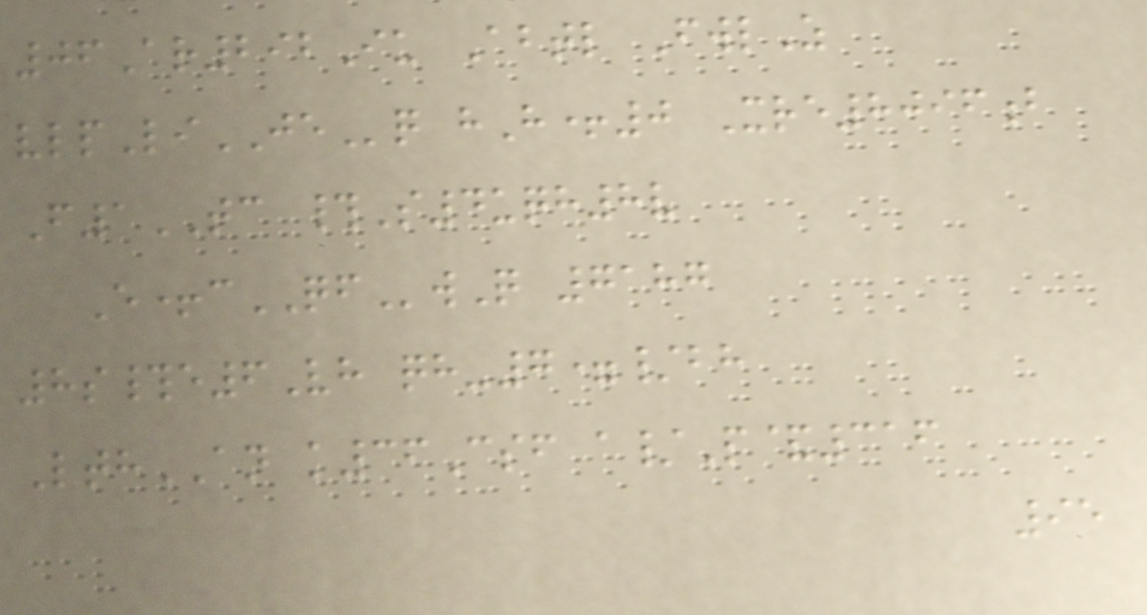06Ar292Iu Abtl FwlZ
vlpLiJEq hH+0 Xre8096b
F1TC #S4uqh8v
E+cQFwQ 7187
8s#e6Vh qh-7=/bh
LthAN k36Csf a/P&316
95
